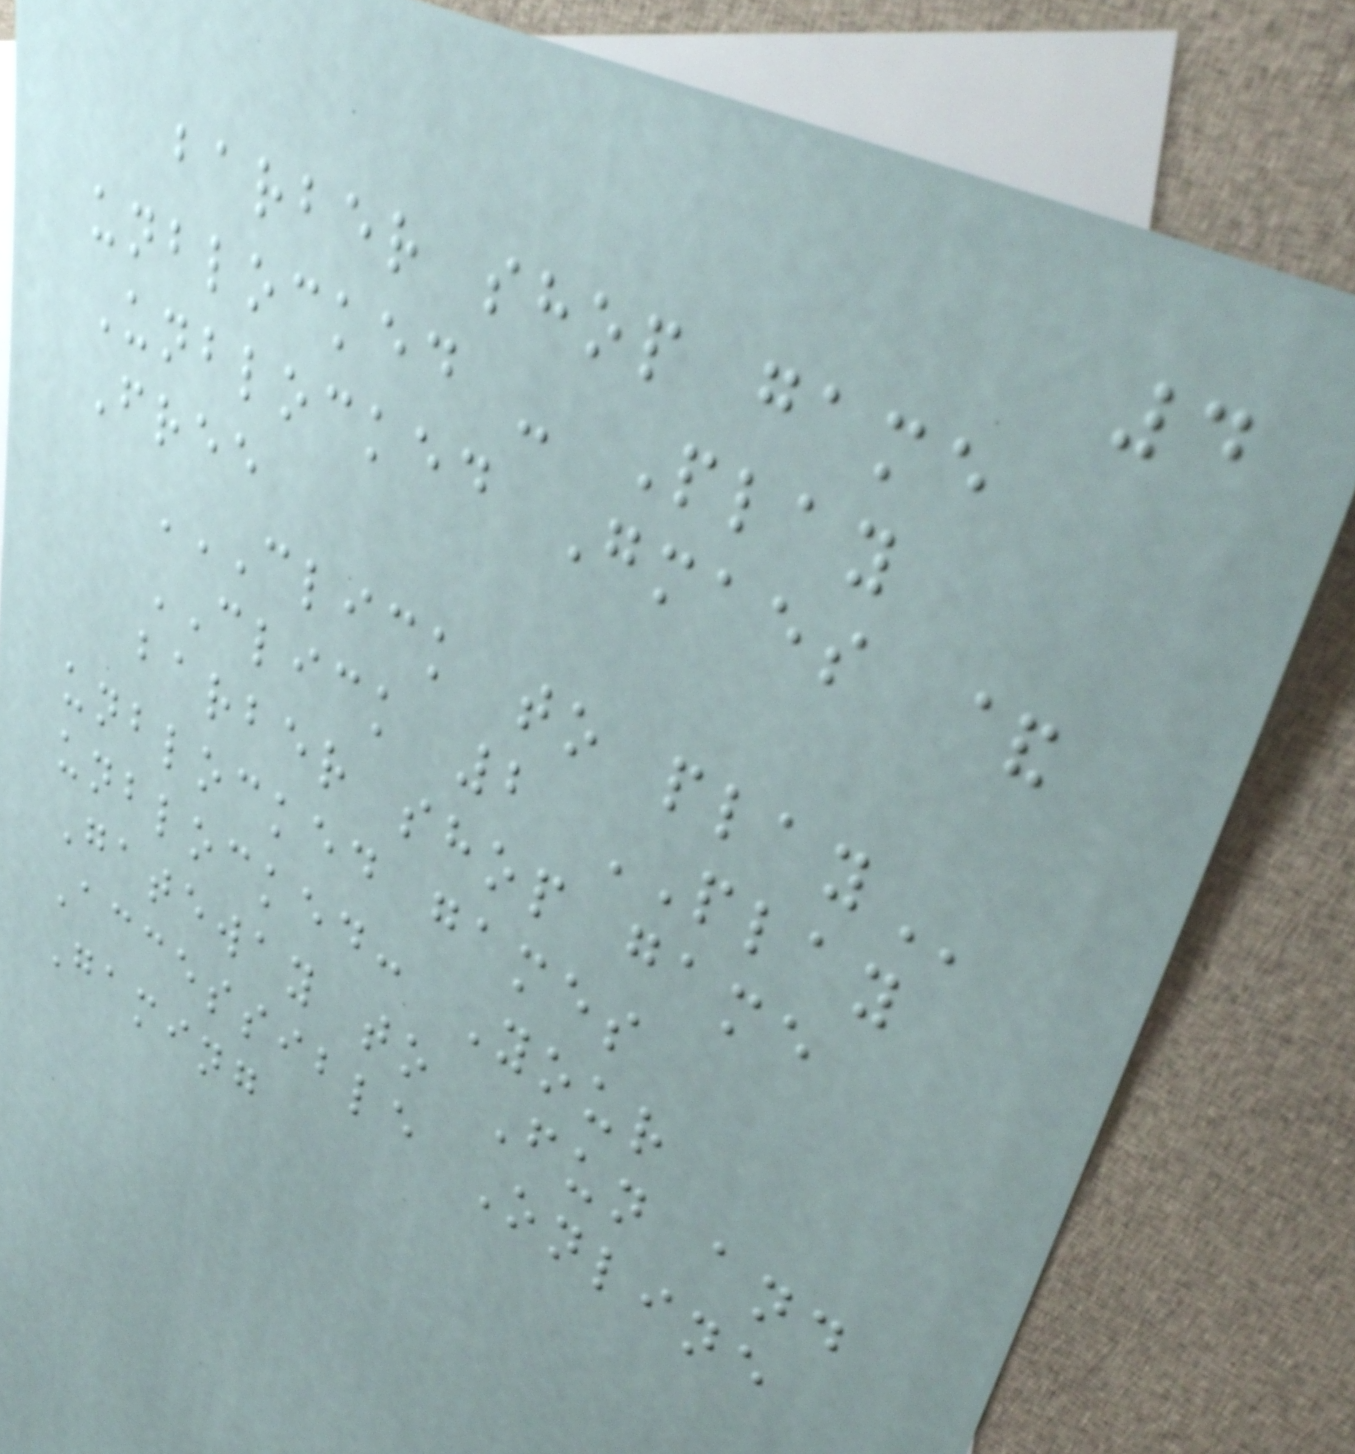4
barber shop game
unblocked - Play
Unblocked Gmaes &
Free
CLICK TO PLAY
CLICK 2 PLAY
barber shop game
unblocked games
unblocked: Your
Gateway to Fun and
Accessible Online
Gaming
